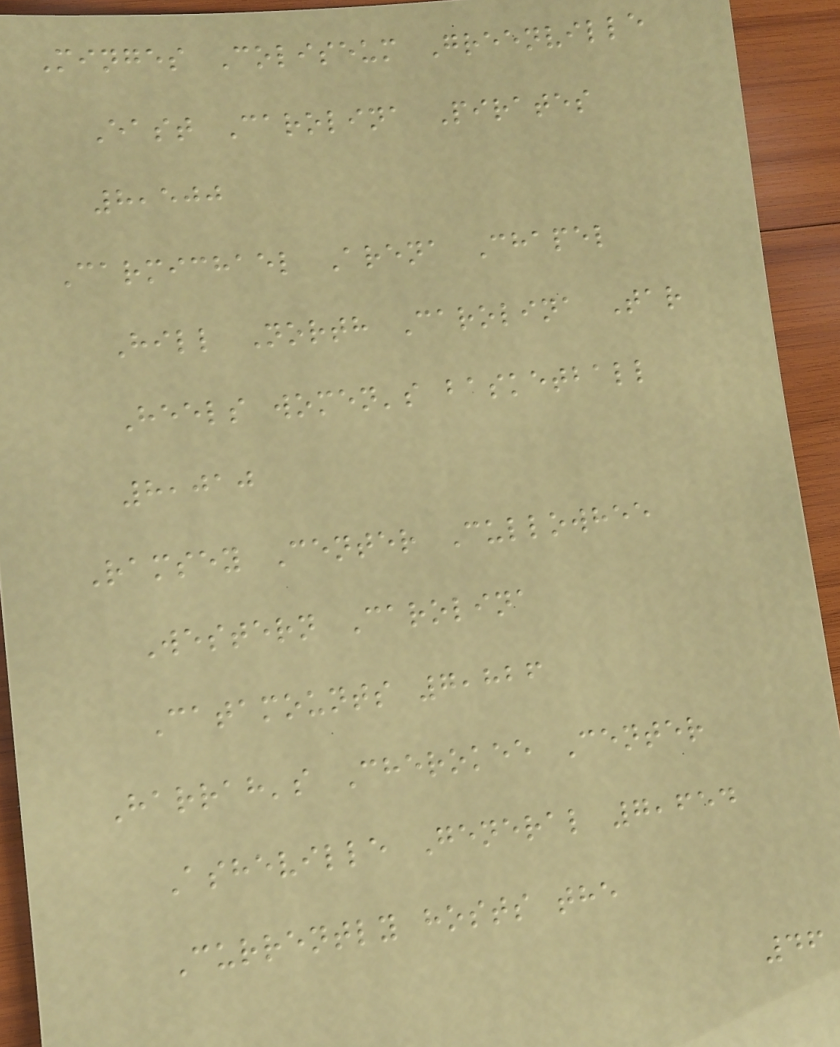Minges Coliseum Greenville
East Carolina Pirates
8,500
Carmichael Arena Chapel
Hill North Carolina Tar
Heels women's basketball
8,010
Ramsey Center Cullowhee
Western Carolina
Catamounts 7,826
Harrah's Cherokee Center
Asheville General 7,654
Currently hosts the
46
